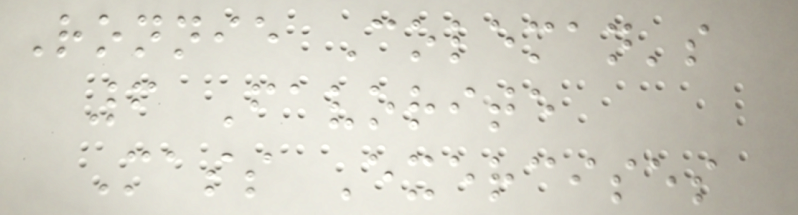Ronnie Coleman's
6 Favorite
Mass Exercises
